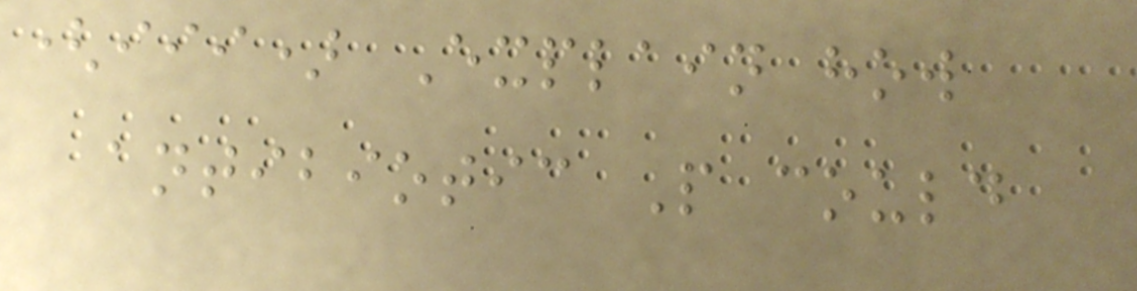(iii) Explain how
antibiotic P could
